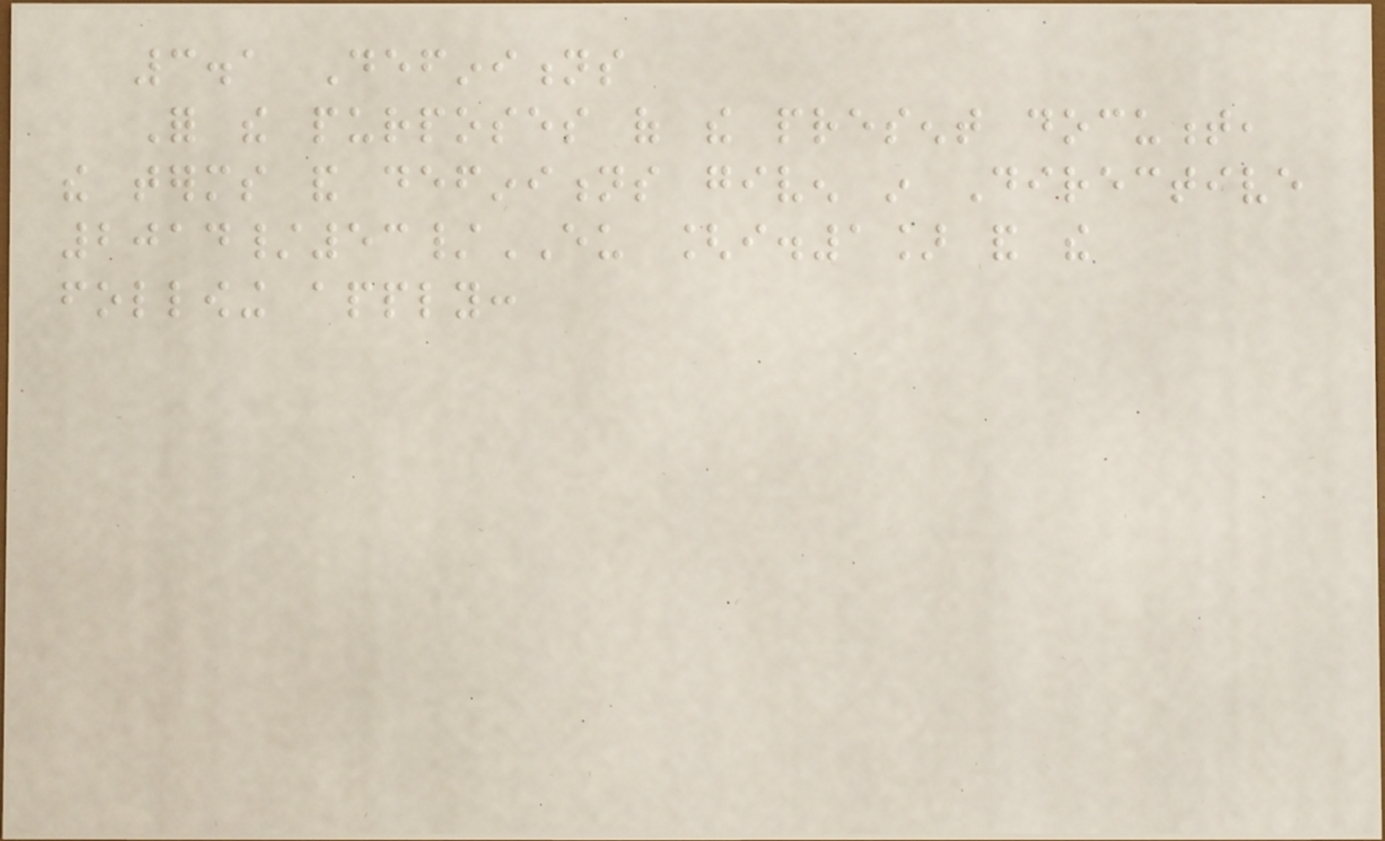3.1 Definitions
For the purposes of the present document,
the terms and definitions given in Directive
2014/53/EU [i.1] and the
following apply:
